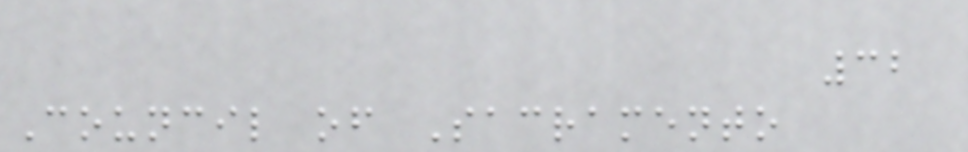32
Council of Sacramento
